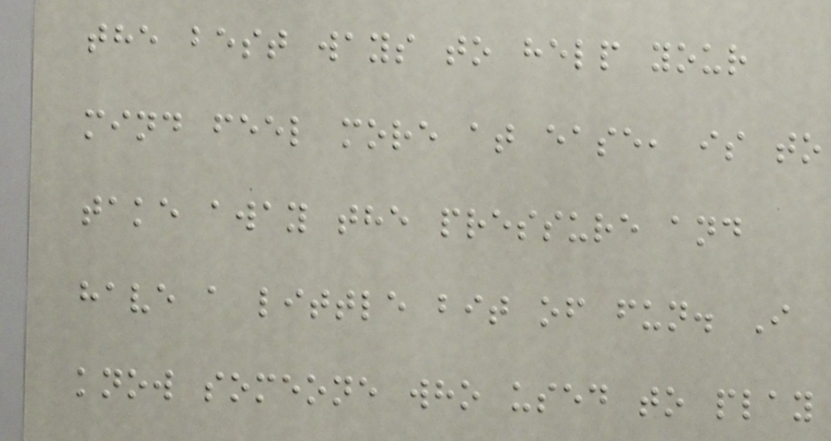the best ways to help your
mind feel more at ease, is to
take away the pressure and
have a little bit of fun. I
know someone who used to play
